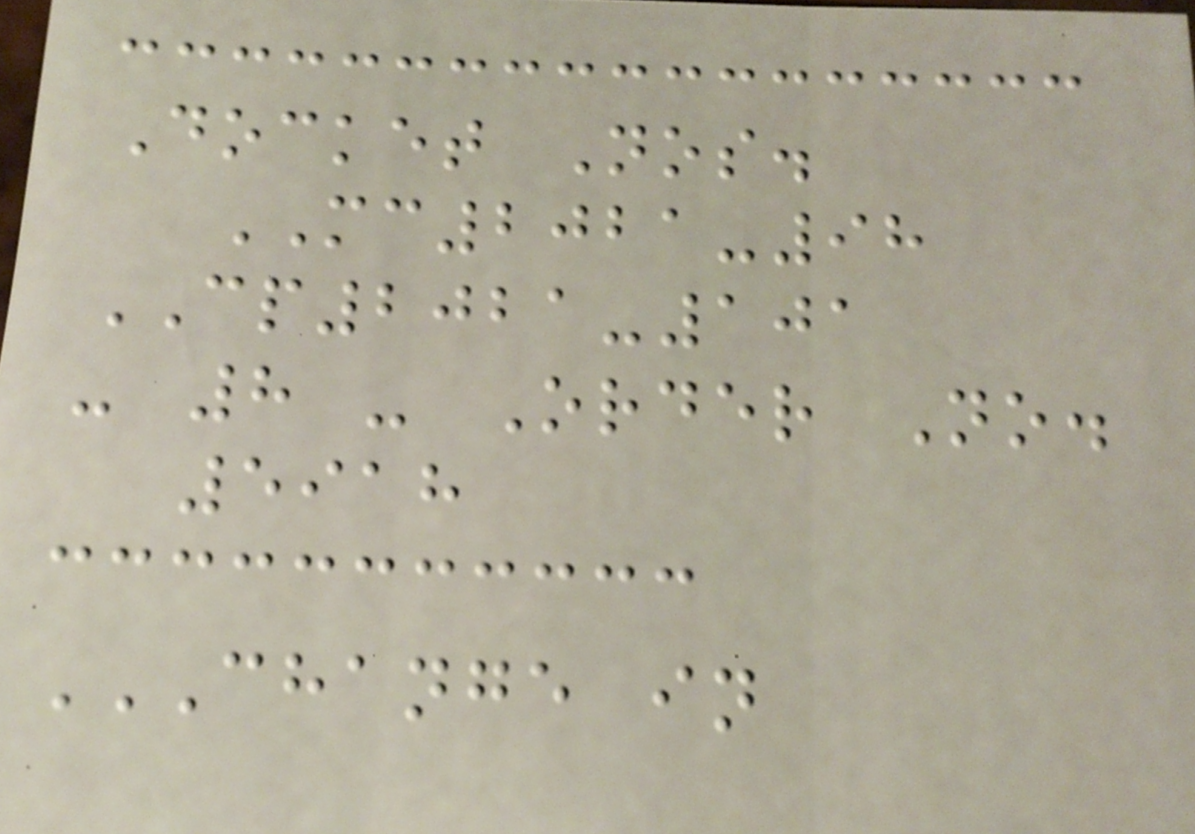Docket Nos.
MC2021-98
CP2021-101
- 8 - Order No.
5918
CHANGE IN
